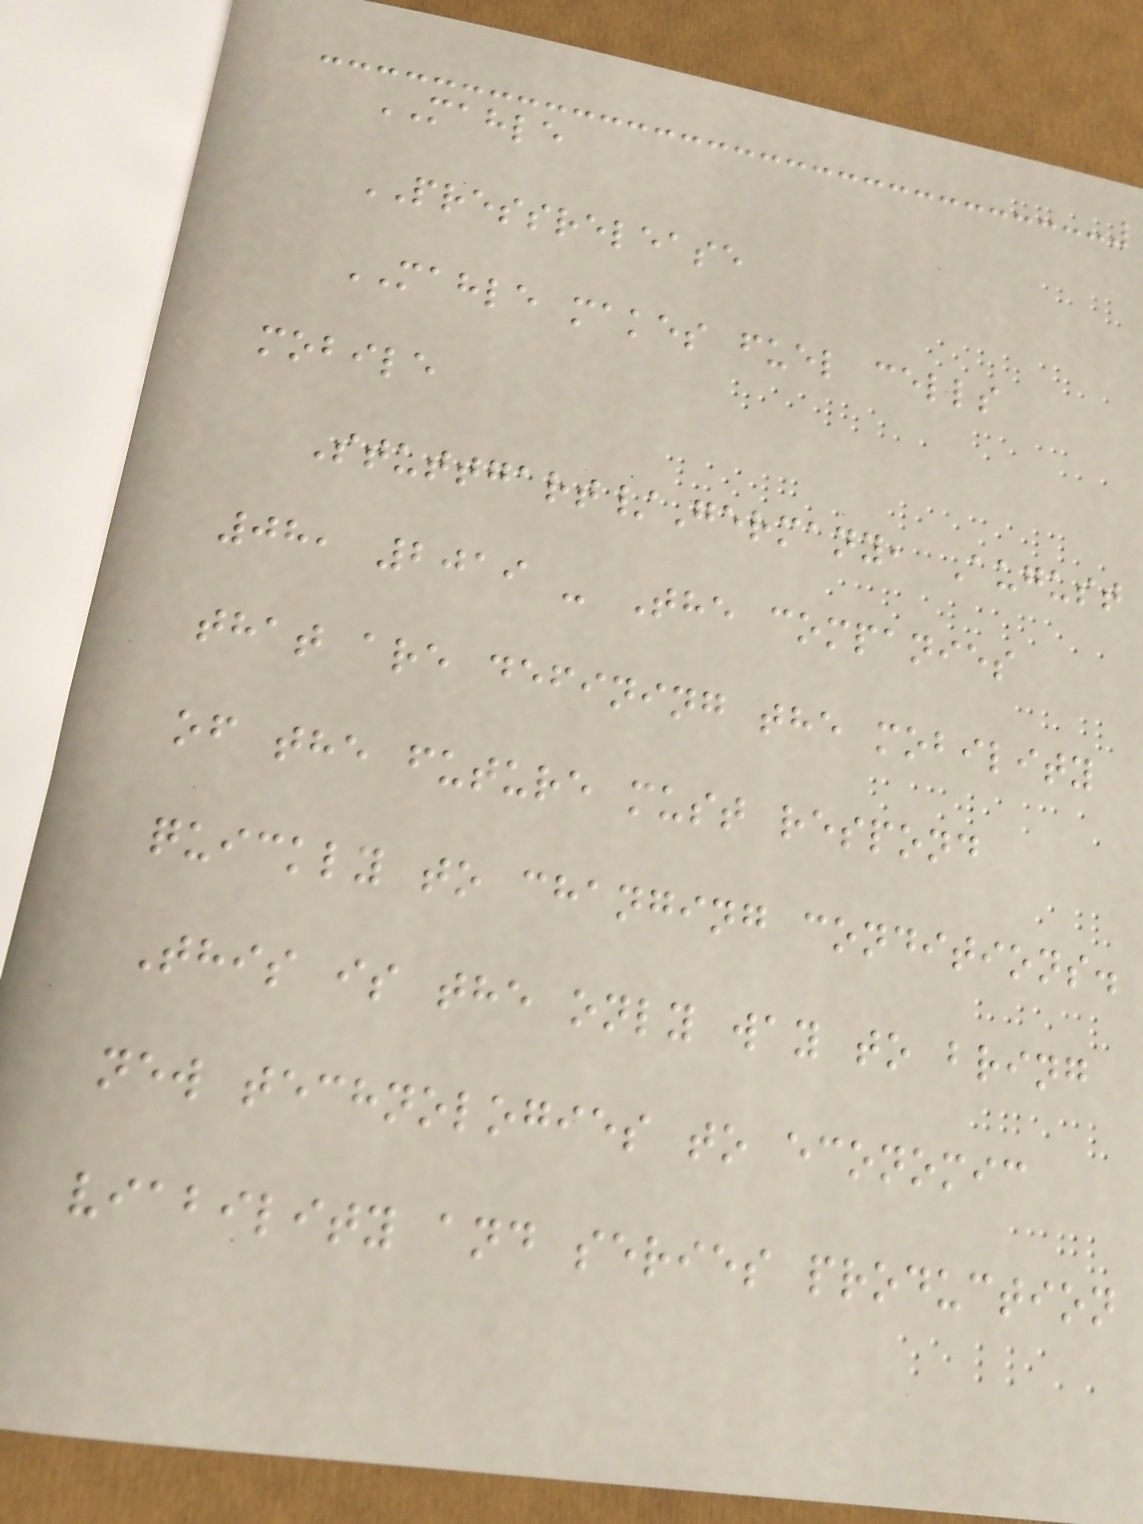MAHLE
PRESSRELEASE
MAHLE makes fuel cells
mobile
Stuttgart/Germany, August
08, 2019 - The companies
that are defining the mobility
of the future must respond
quickly to changing conditions.
This is the only way to bring
new technologies to economic
viability and series production
